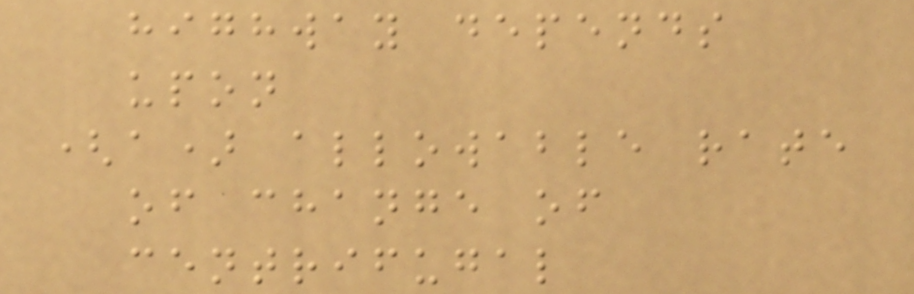highway depends
upon
(a) allowable rate
of change of
centrifugal
